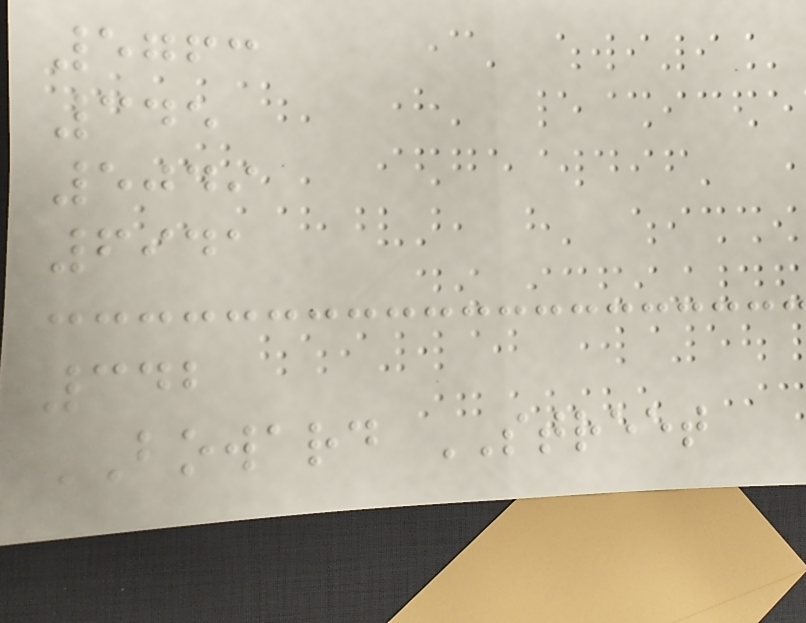5763
345
5049
6941
342
BOWARD STREET
